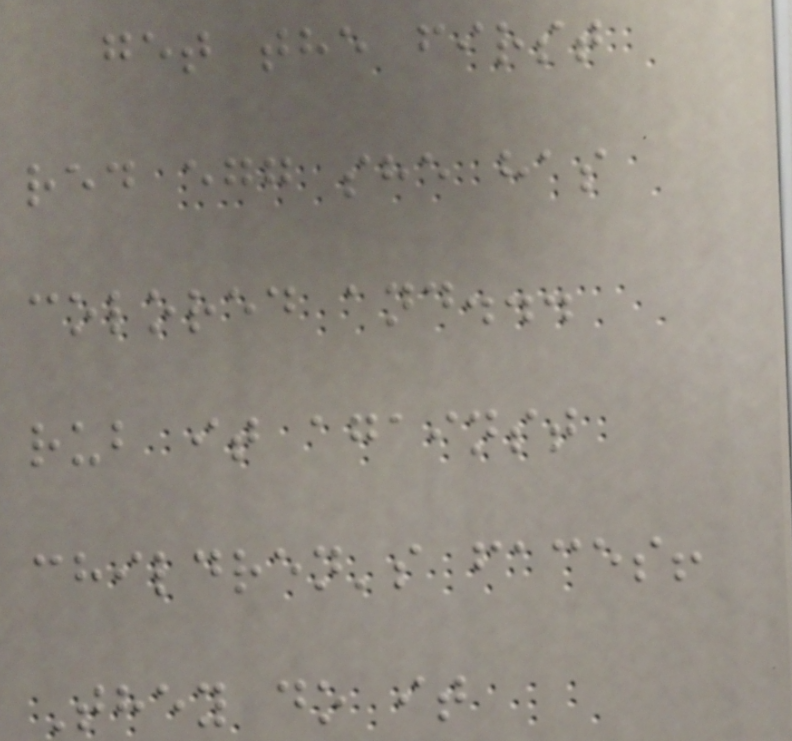get the first
red egg she has
colored and...
rub it against
children's faces!
They do it
